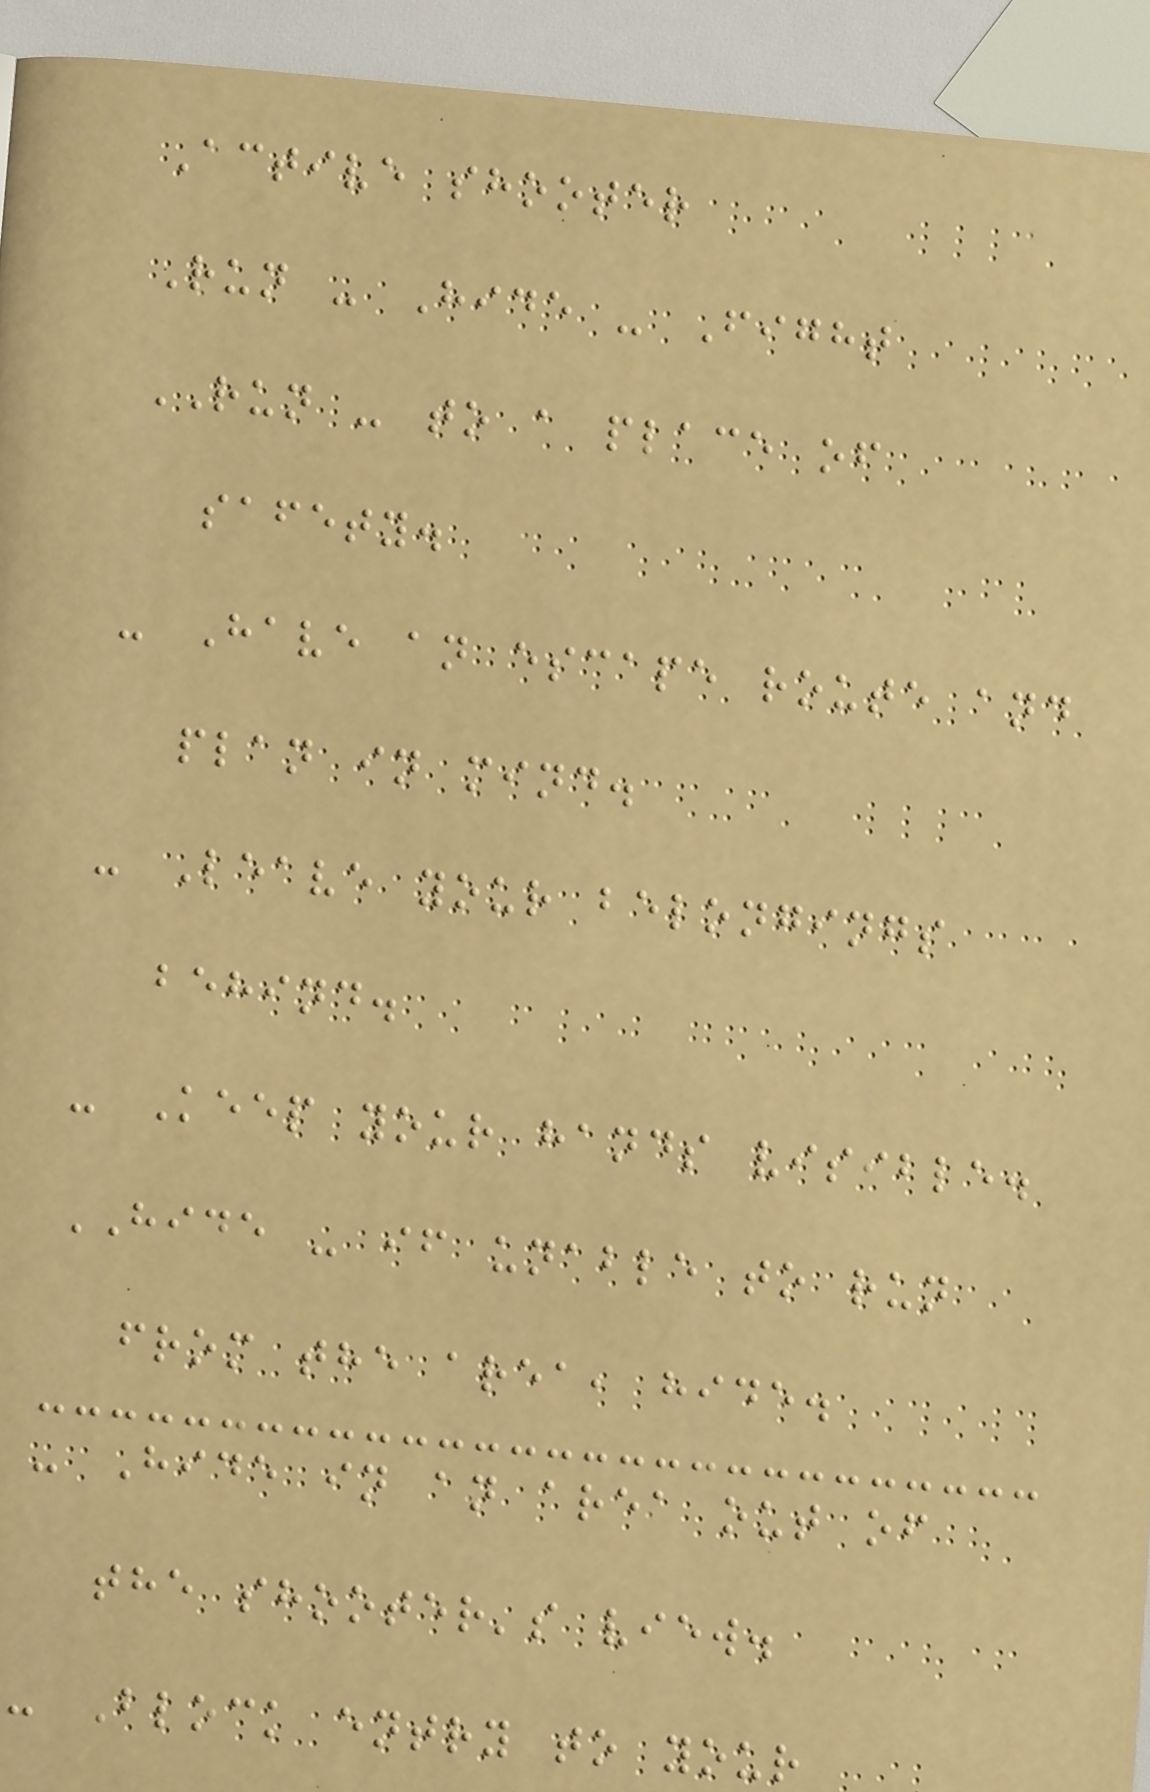Active shooter
Run - Hide - Fight
RUN - to a place of
safety.
- Have an escape route and
plan in mind.
- Leave your belongings
behind.
- Keep your hands visible.
HIDE - if unable to run
from the area, hide.
- Hide in an area out of
the shooter's view.
- Block entry to your
